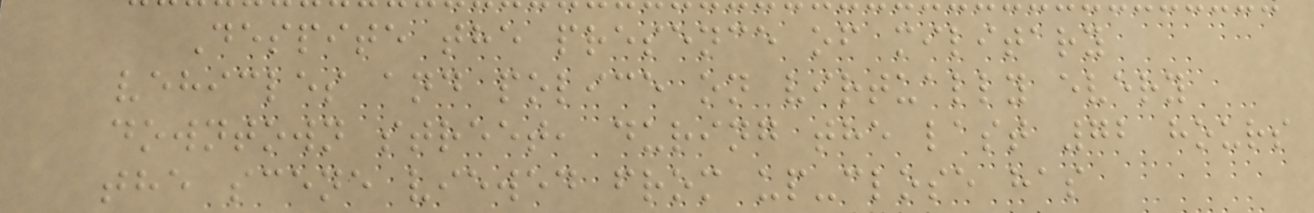Despite the presence of military
vehicles and police on virtually every
downtown street, during the last 72 hours
the scene viewed from up-close has
